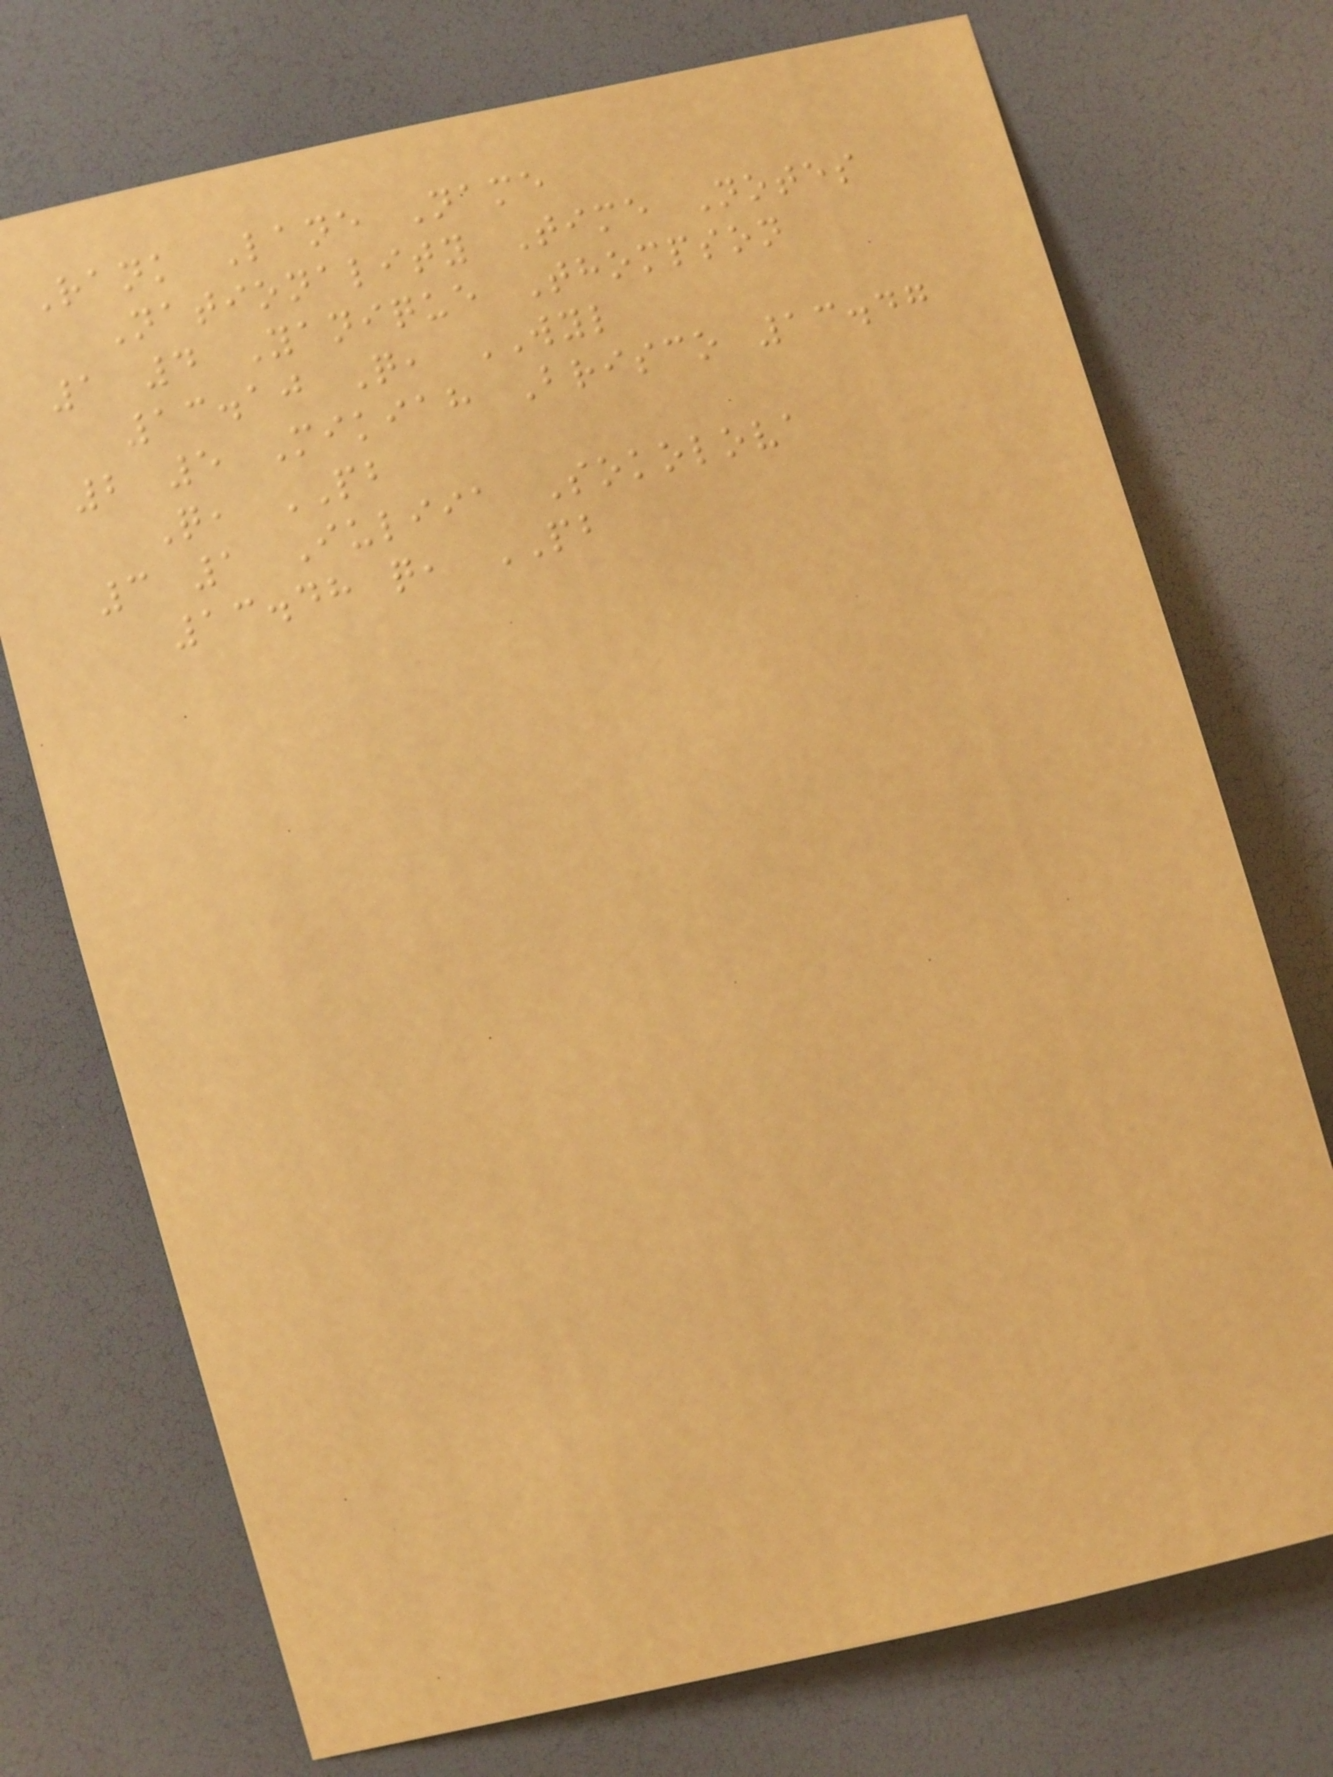Rank Lane Name
Nationality Time Notes
1 4 Yanique Thompson
13.10 Q, WYL
2 5 Mikiah Brisco 13.47
Q, PB
3 1 Iuliia Sokolova
13.48 q, PB
